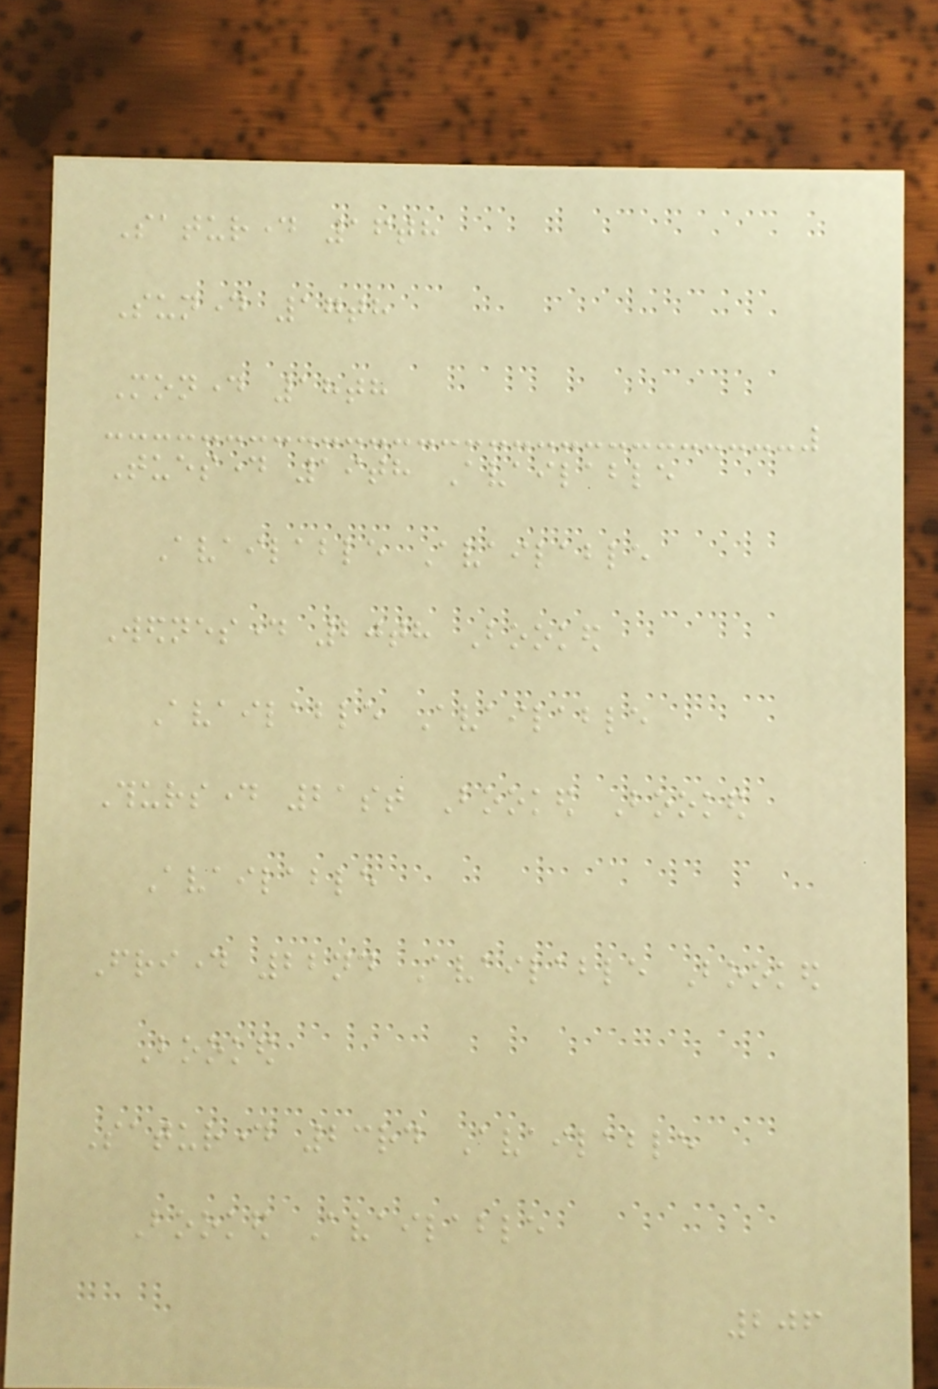Saturday 16th
Sunday 17th
Monday 18th
Tuesday 19th Available
Available Available
Wednesday 20th Booked
Available Available
Thursday 21st Booked Booked
Available
Friday 22nd Available Booked
Booked
Saturday 23rd Available
Booked Available
206
